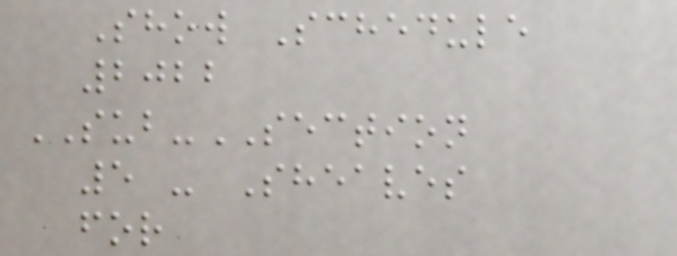Show Schedule
2022
SUB-SECTION
5 - Sheaves
for
